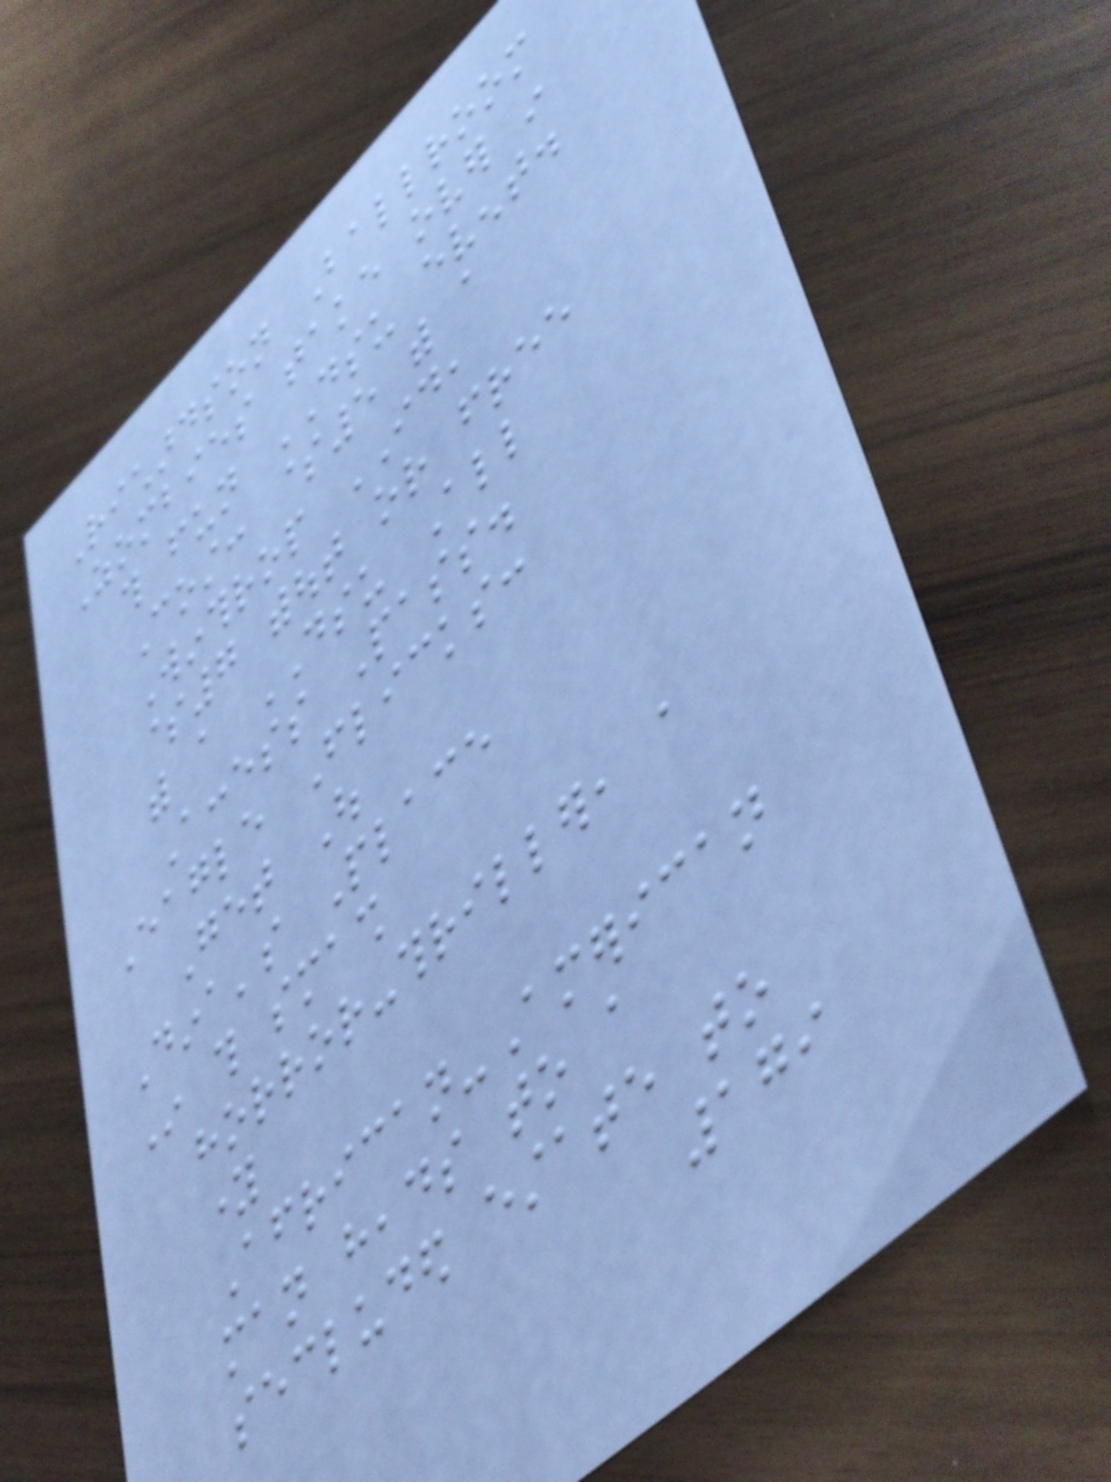Richardson Ballroom
Zombies take over in
this fun DSU event.
Cost: $5 with a
Winthrop ID,
$7 without or free
with a DSU All
Access Pass.
Eagle Flicks:
Get Out
Dina's Place
In this smash
horror-thriller, a
young
African-American
man heads to a
secluded estate to
179
